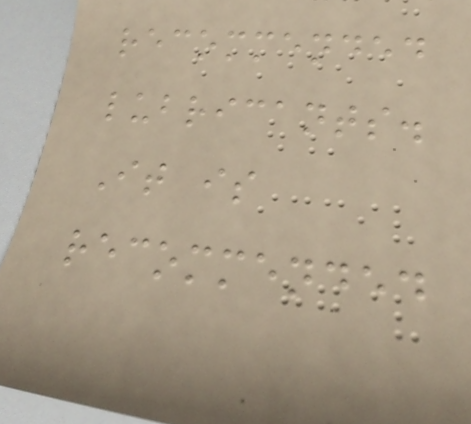recommended
lubricants.
It is
recommended
